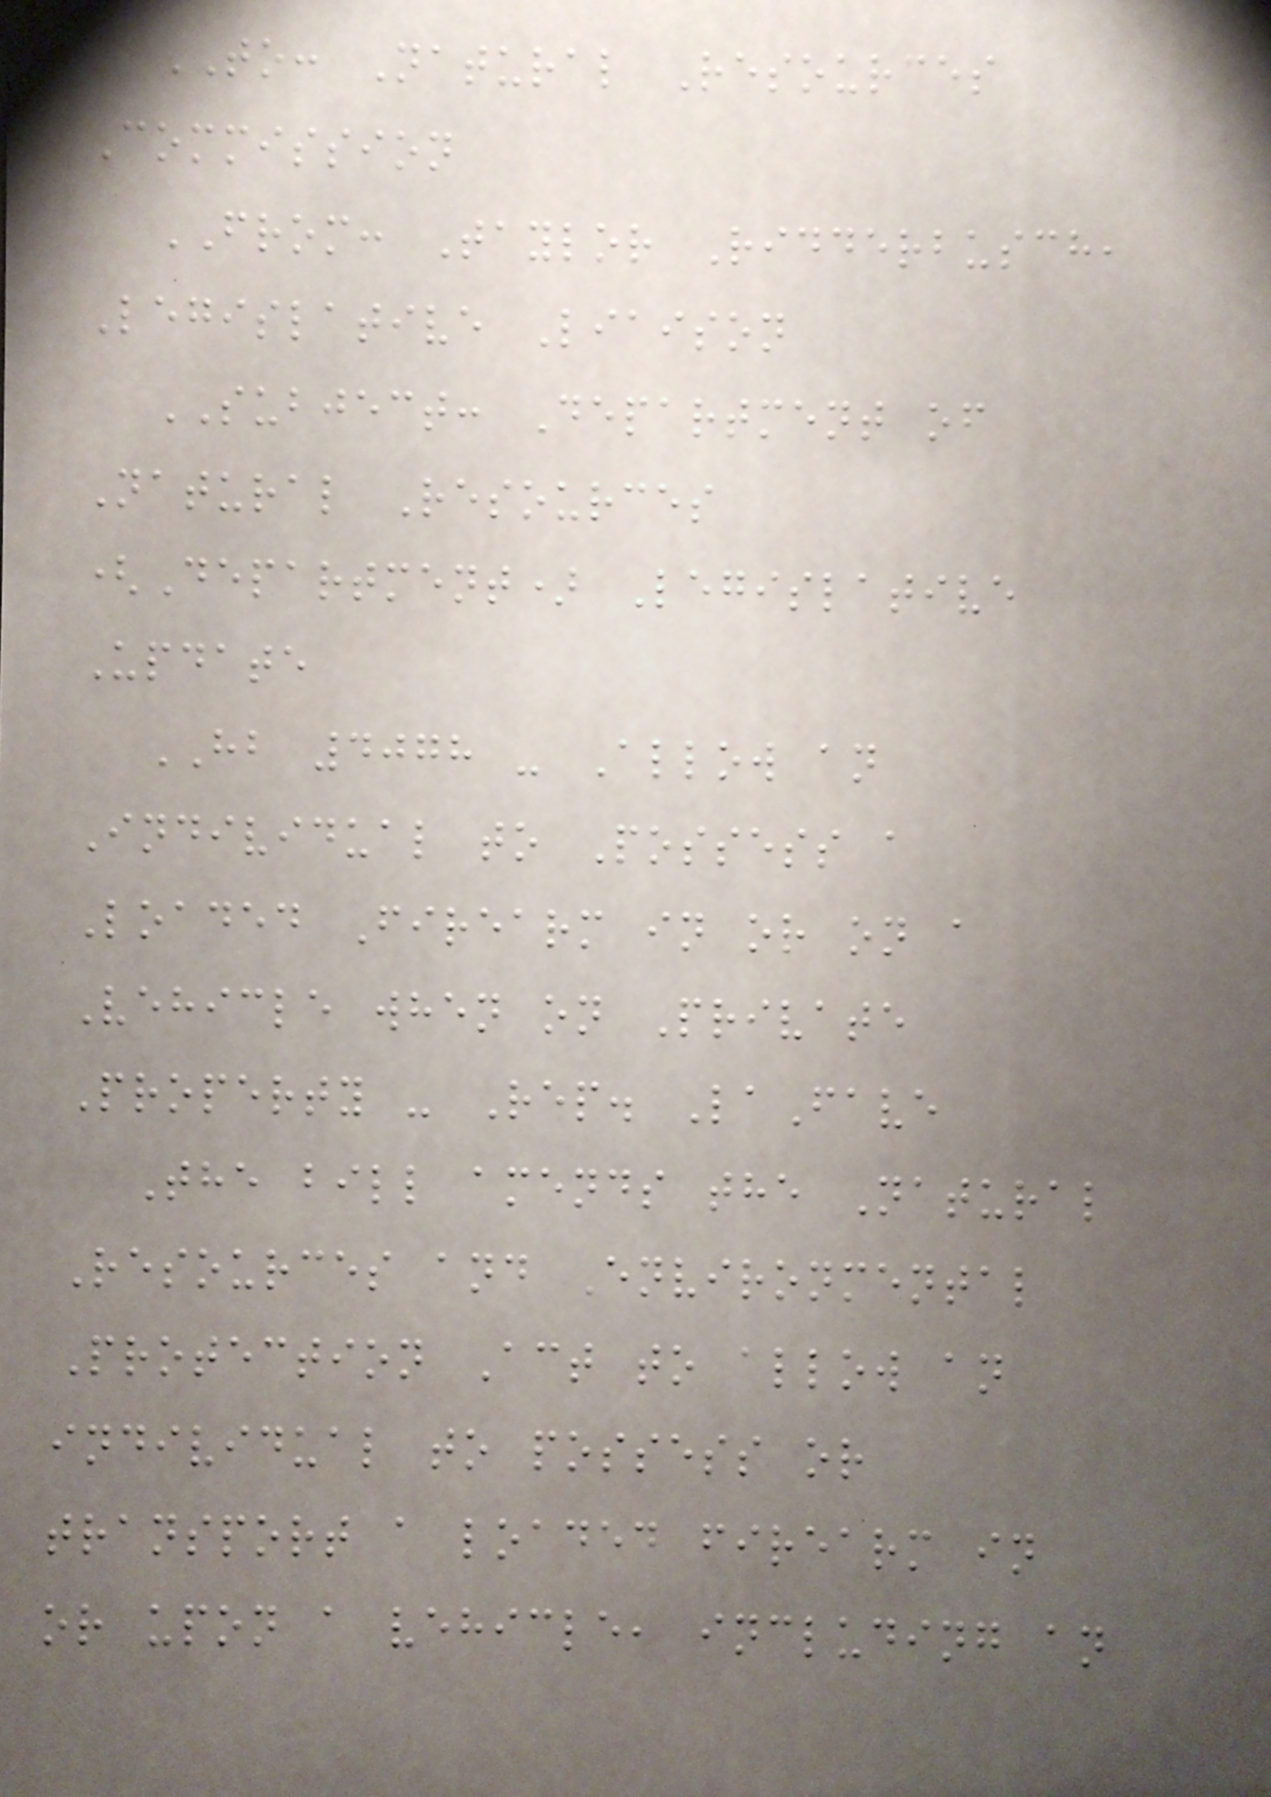TO: Natural Resources
Commission
FROM: Taylor Ridderbusch,
Legislative Liaison
SUBJECT: Department of
Natural Resources
(Department) Legislative
Update
HB 4078 - Allow an
Individual to Possess a
Loaded Firearm in or on a
Vehicle when on Private
Property - Rep. LaFave
The bill amends the Natural
Resources and Environmental
Protection Act to allow an
individual to possess or
transport a loaded firearm in
or upon a vehicle, including an
